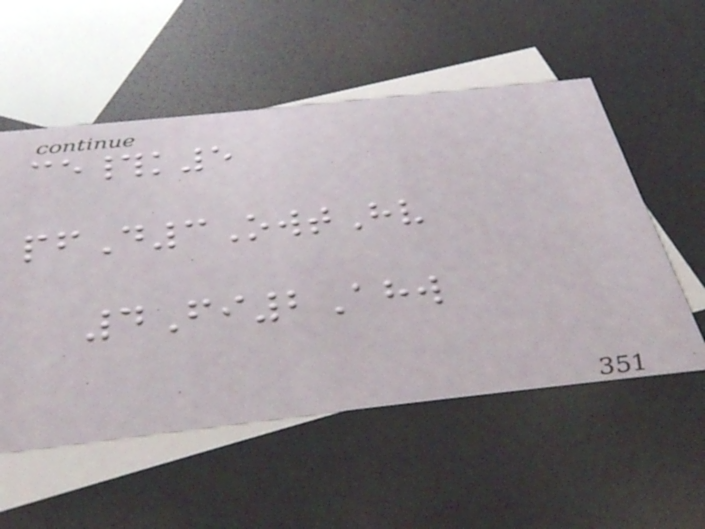ce#k5
pfD3OwtHv
4Fi2Ahw
